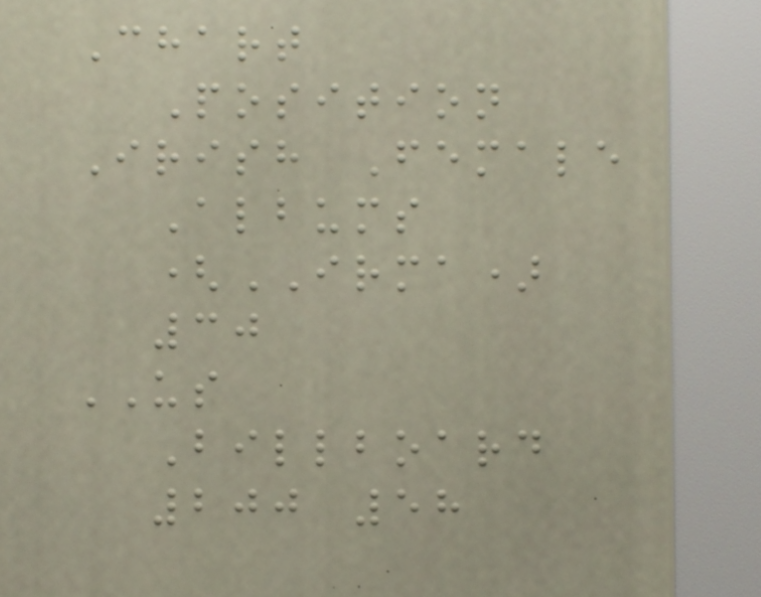Chart
Position
Irish Female
Albums
(IRMA)
30
US
Billboard
200 58
